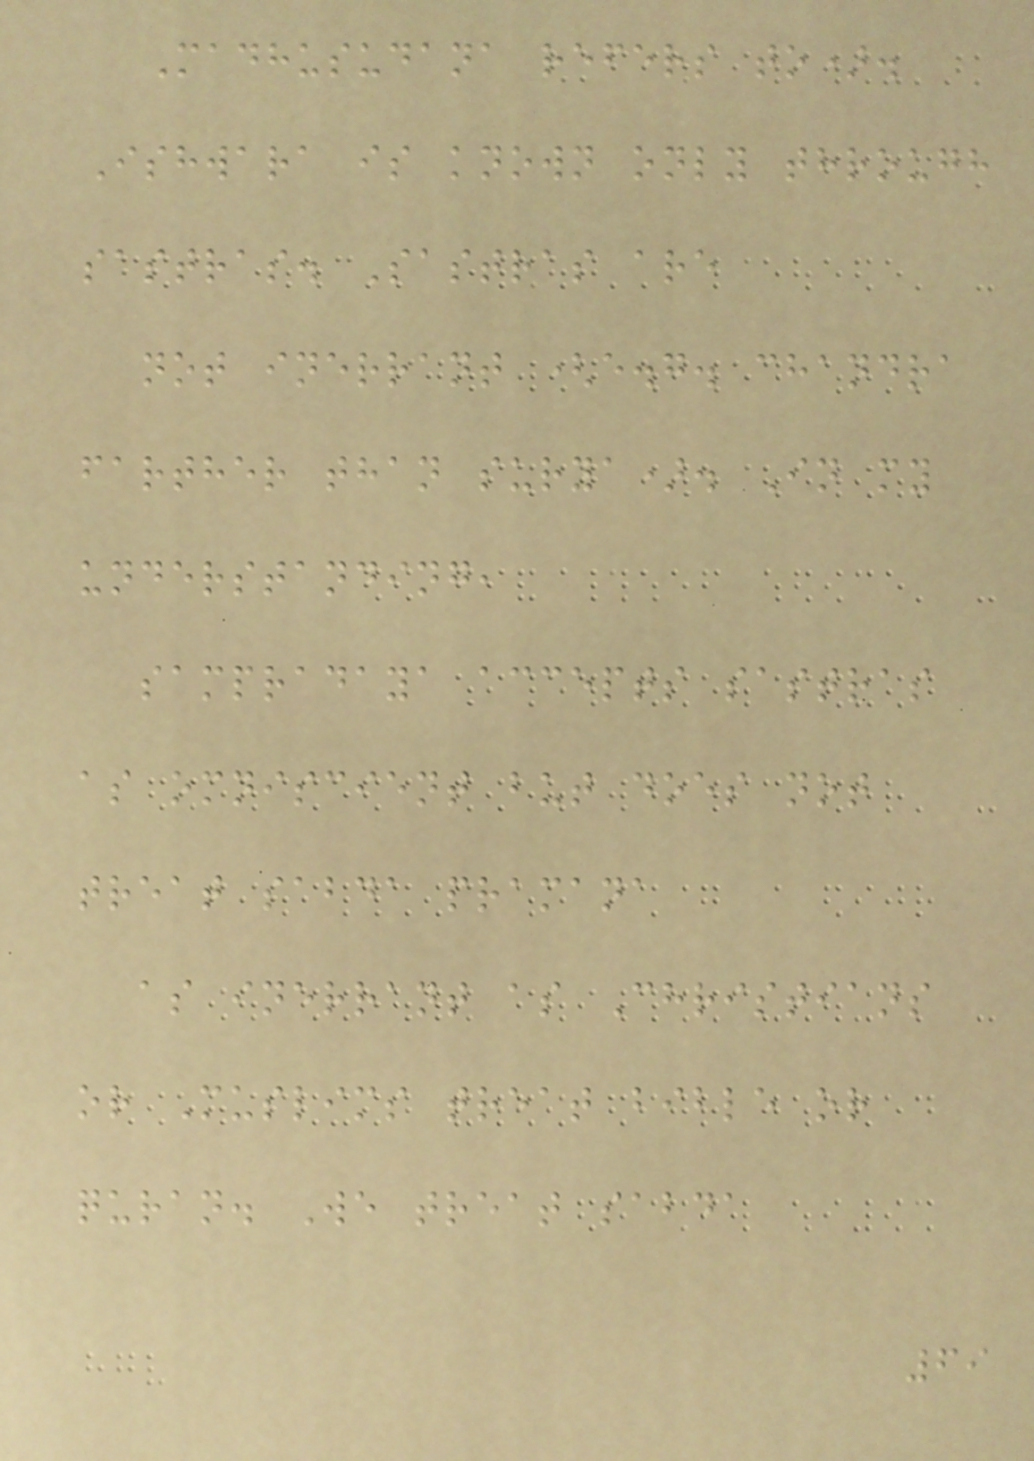Madhusudana refers to).
Ishwara is known only through
sastras. Sastras are
not inerrant (e.g. chandra
farther than surya). In my
understanding,
sampradaya accepts sastras
as omniscient but does not
treat sabda pramana
as inerrant as Christians
or Muslims treat bible or
quran. We treat sabda
69
